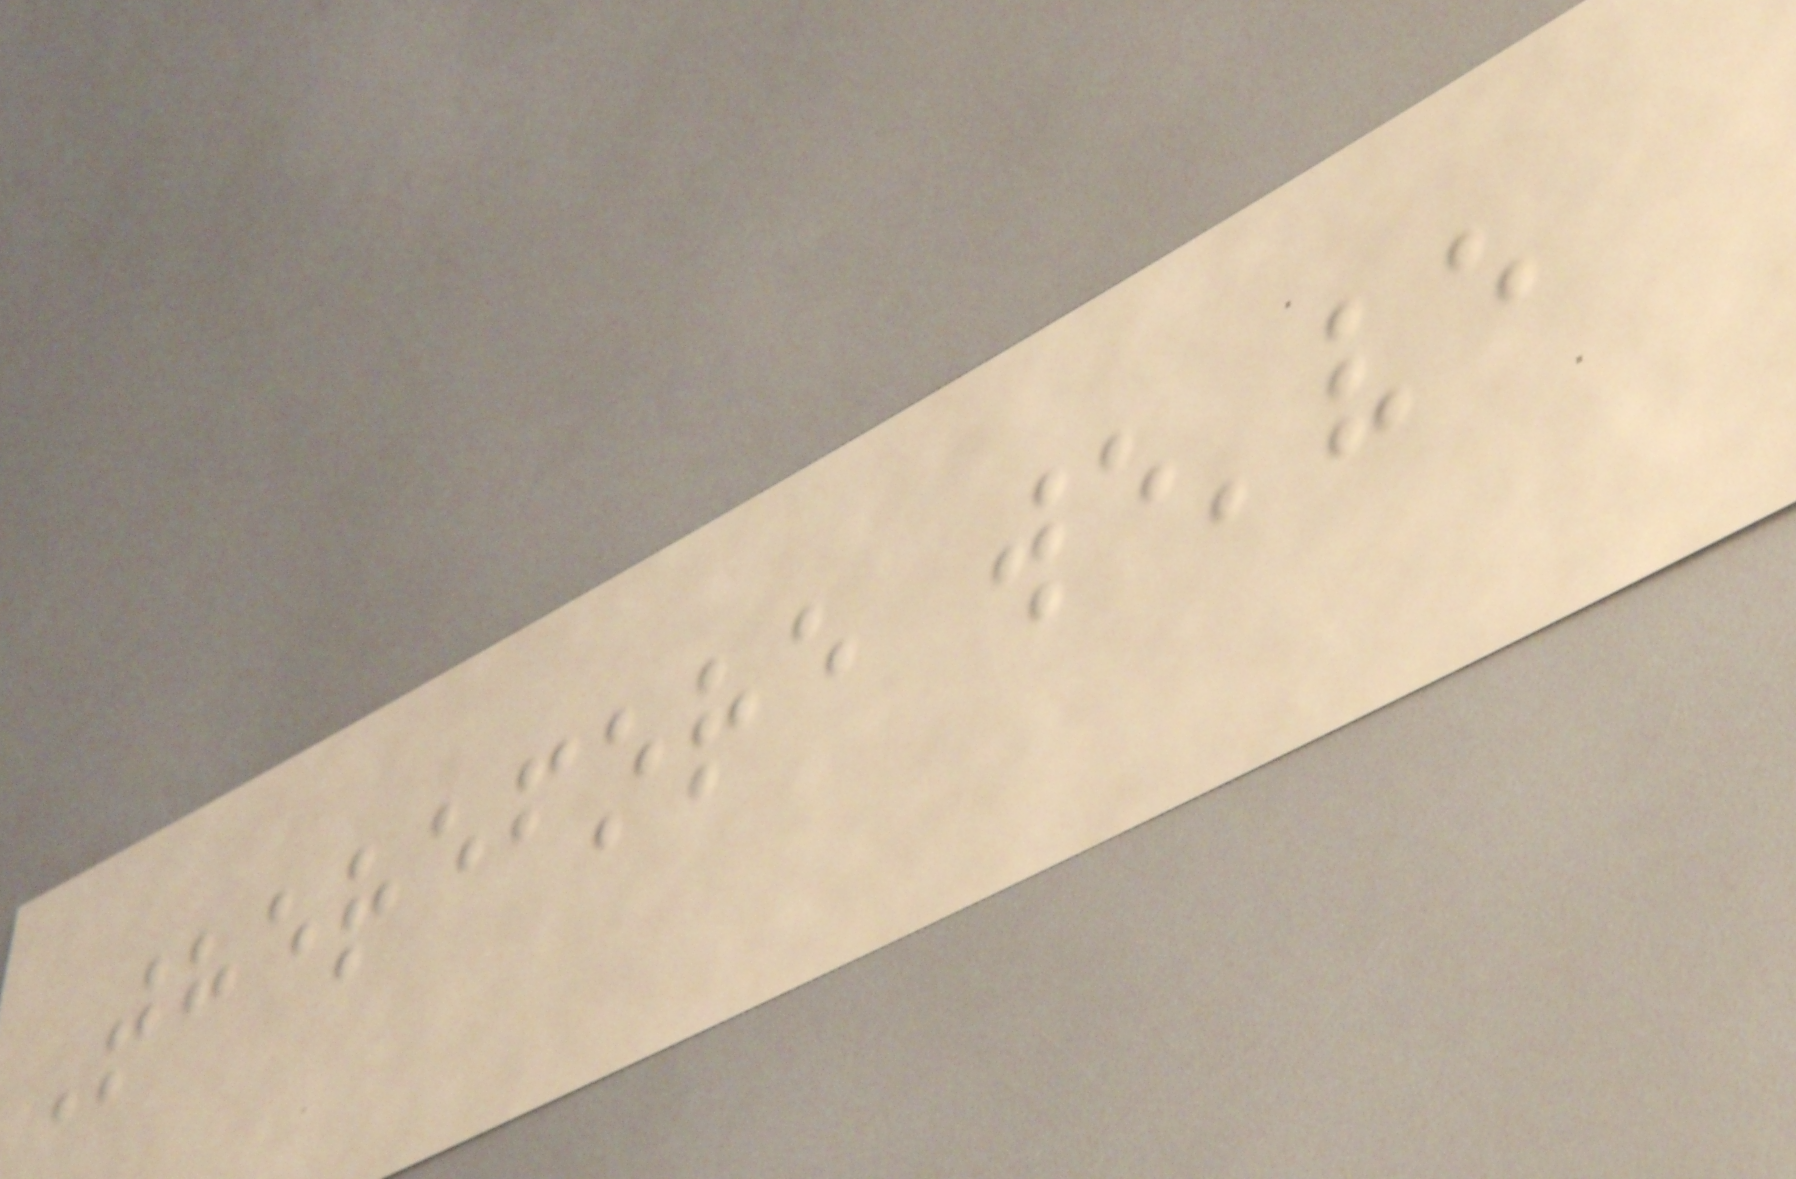Therefore we've
